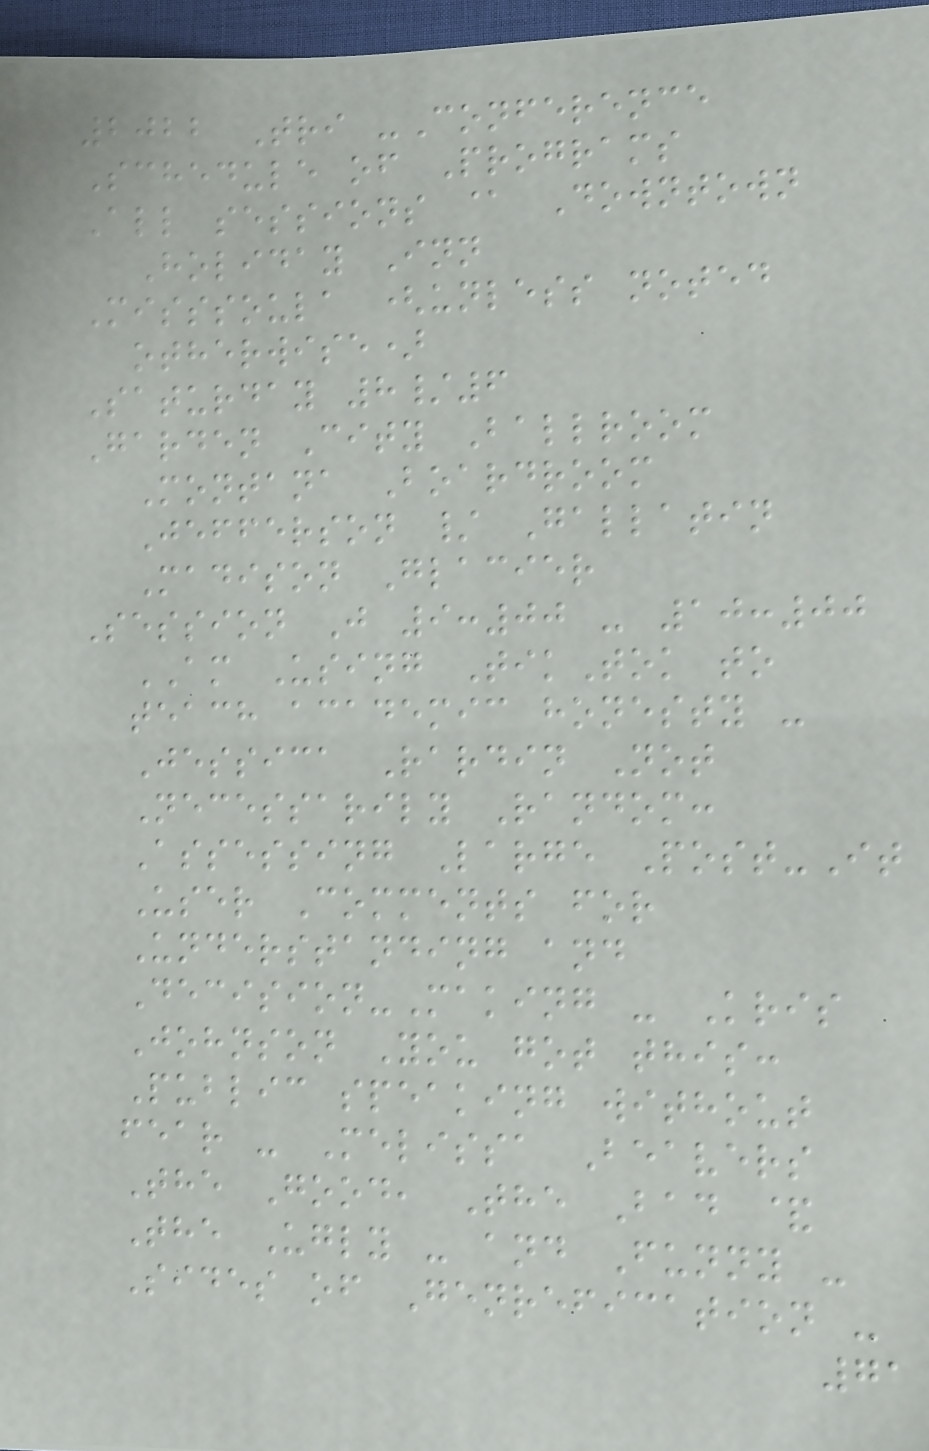2022 Tri -Conference
Schedule of Programs
All sessions @ Downtown
Holiday Inn
Misssoula (unless noted
otherwise)
Saturday 8/6
Garden City Ballroom
Montana Boardroom
Jefferson / Gallatin
Madison Glacier
Session J 9:00 - 10:00
AM Using TikTok to
teach academic honesty -
Jessica Rardin Not
Necessarily Random:
Assessing Large Post-It
User Comments for
Understanding and
Decision-Making - Kris
Johnson You got this:
Public speaking without
fear - Melissa Beavers
The Good, The Bad &
The Ugly - and Funny -
Sides of Genrefication -
71
